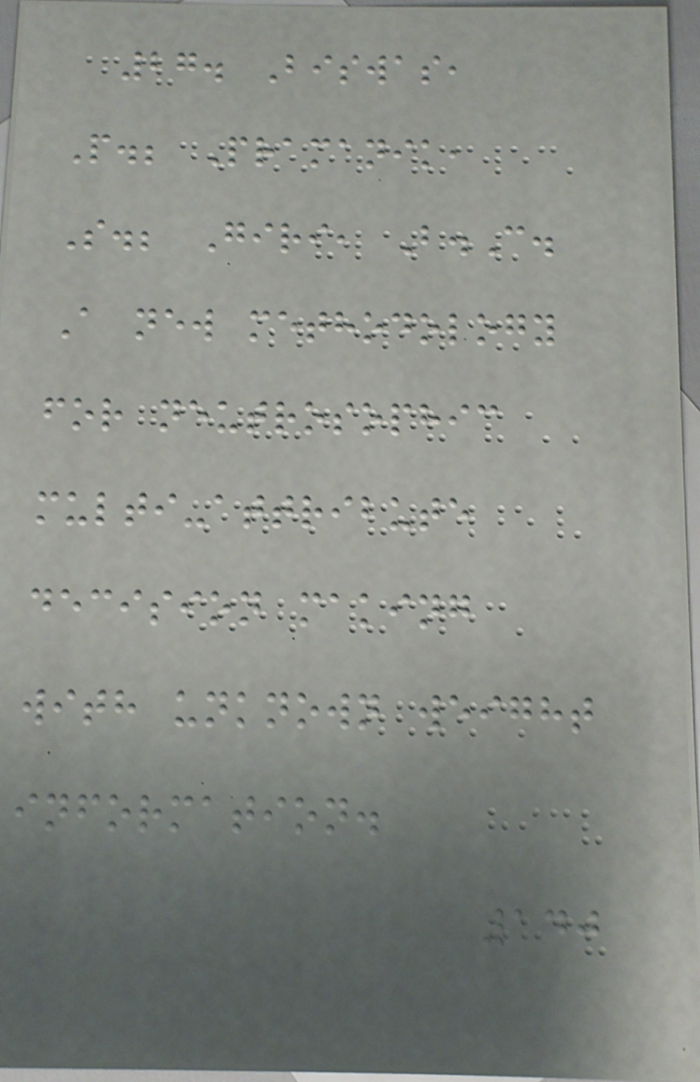27. Biswas,
P.; Pramanik,
S.; Giri, B.C.
A new methodology
for neutrosophic
multi-attribute
decision making
with unknown weight
information.
140
